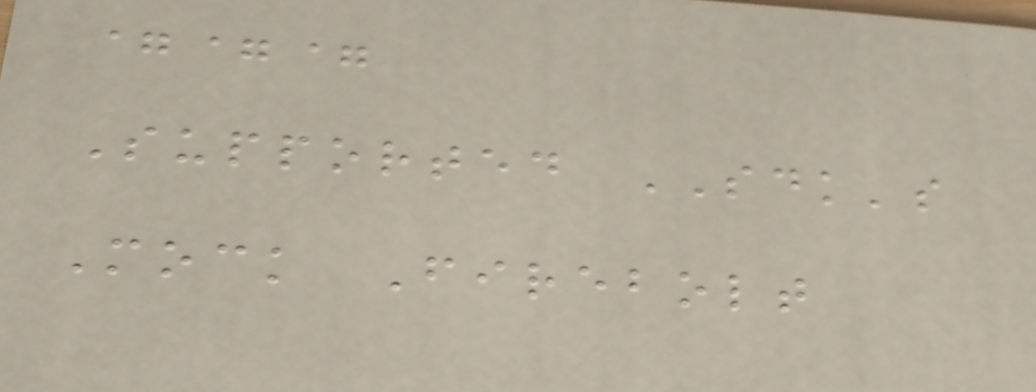===
Supported SDK's
Mock Firebolt
